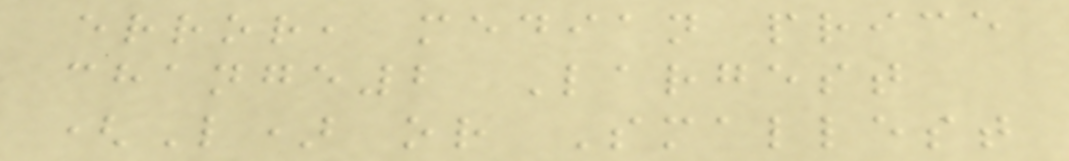error, median price
change2 Largest
(L) or Smallest
